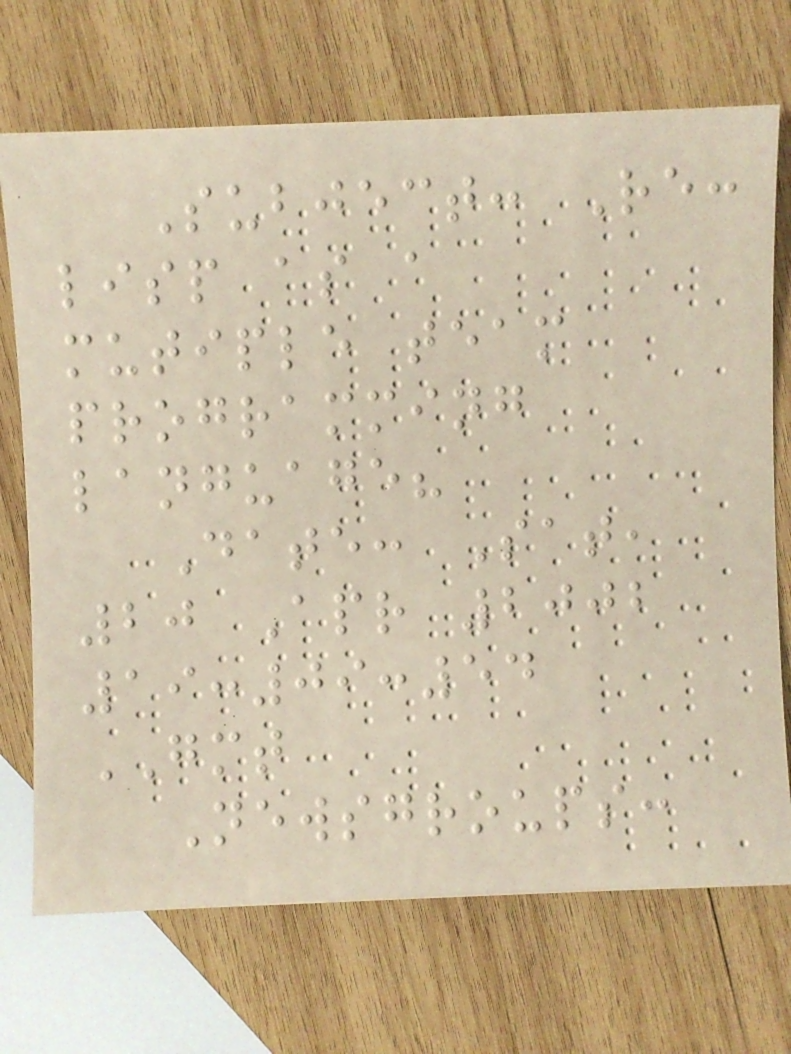Subject: Re:
lisp as a
mutiple team
programming
language?
Date: Sat,
20 Apr 2002
19:09:54
GMT
Newsgroups:
